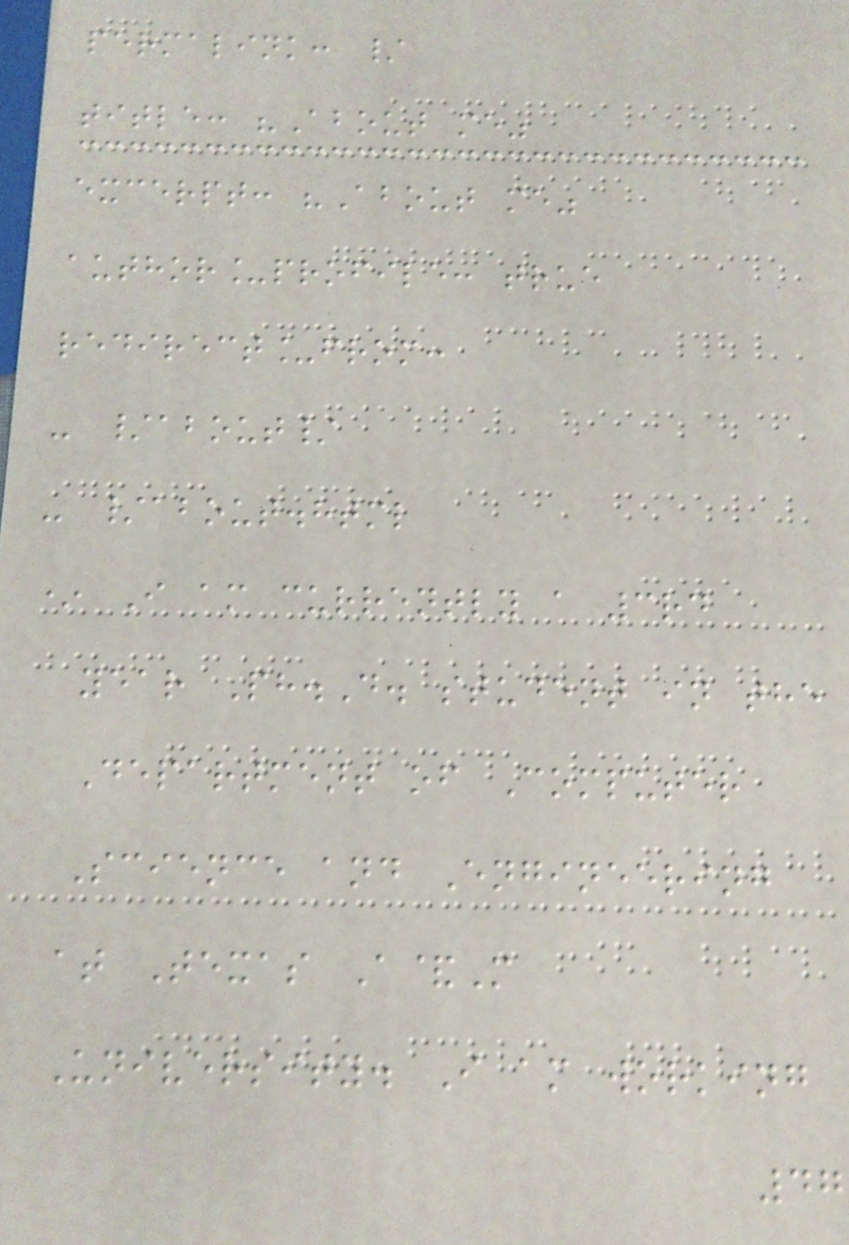permalink: /
title: "About me"
excerpt: "About me"
author_profile: true
redirect_from:
- /about/
- /about.html
* I am currently a 3rd
year Ph.D. student in the
Department of Computer
Science and Engineering
at Texas A&M
University. I am working
47
